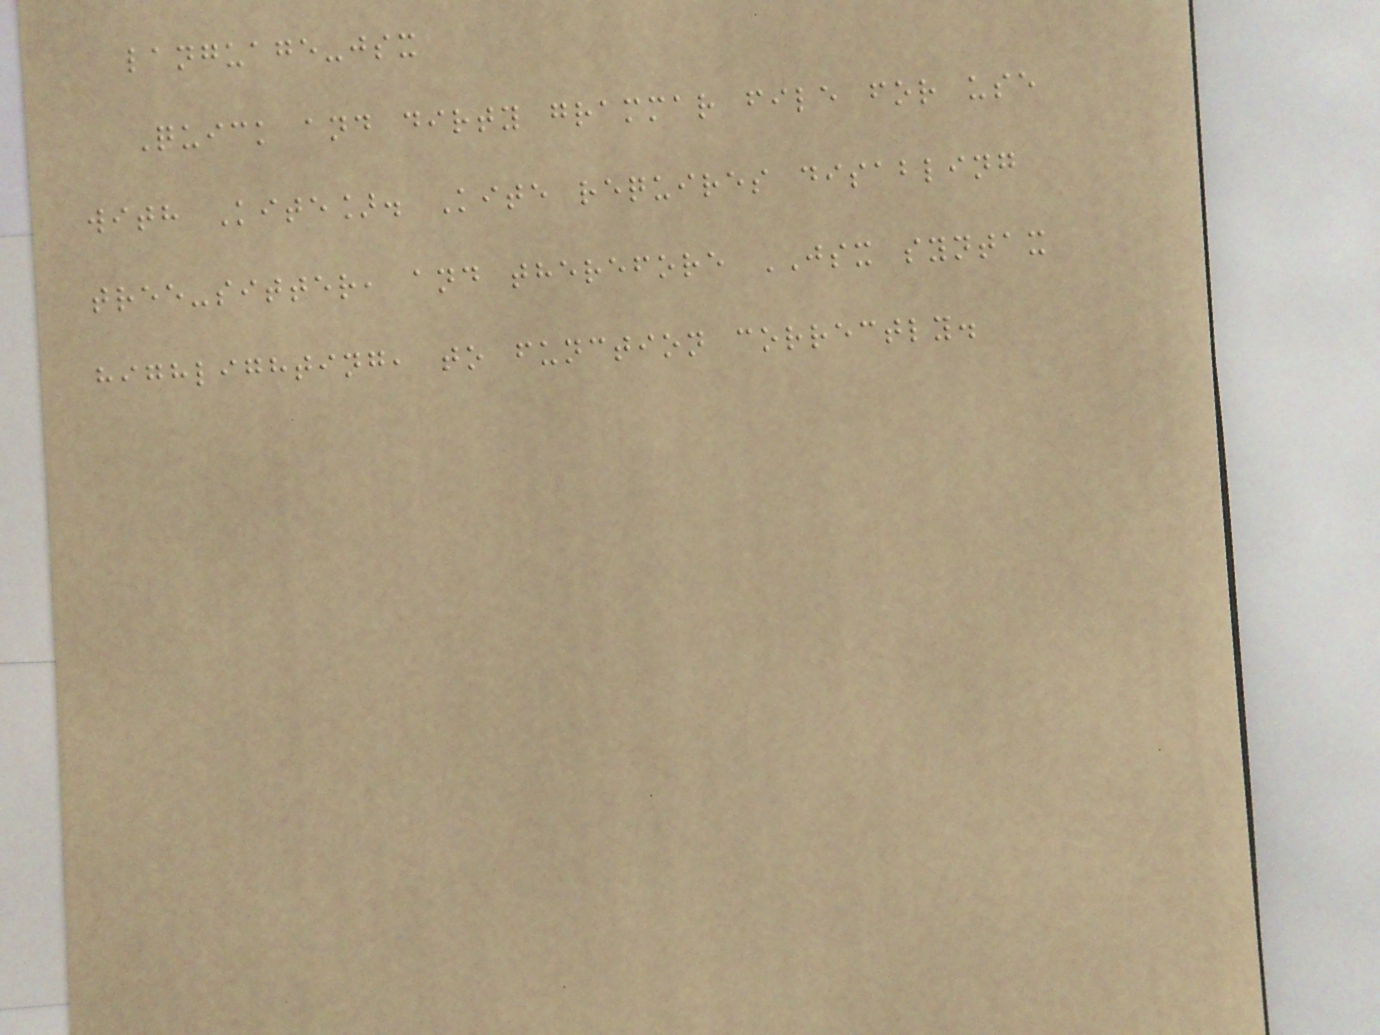language-jsx
Quick and dirty grammar file for use
with Kite]. Kite requires disabling
tree-sitter, and therefore JSX syntax
highlighting, to function correctly.
